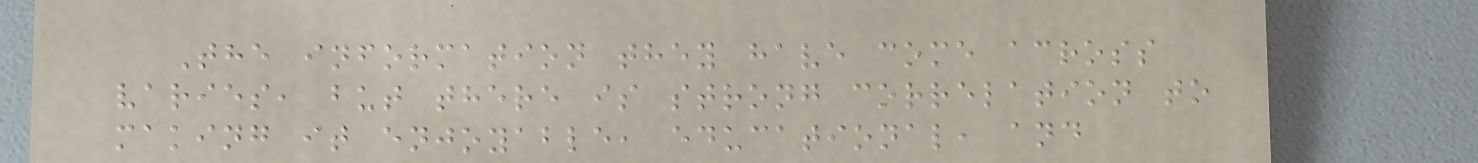The information they have come across
varies, but there is strong correlation to
making it enjoyable, educational, and
